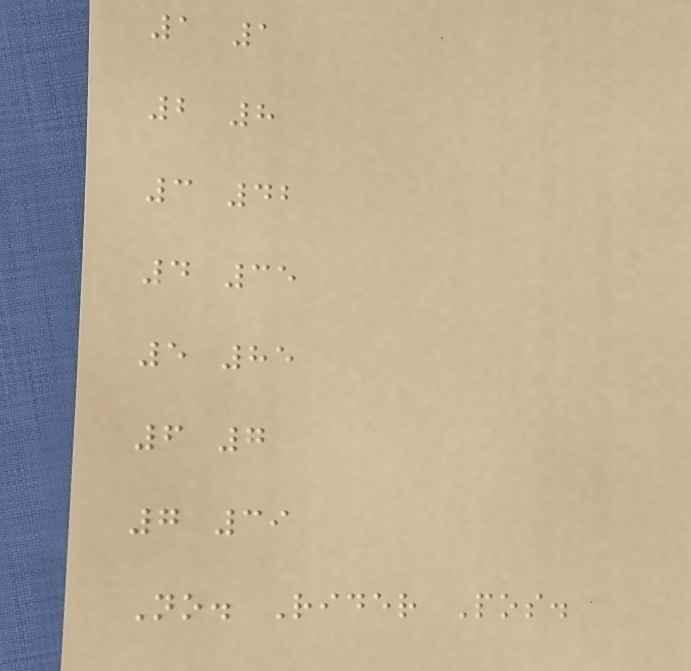1 1
2 8
3 42
4 35
5 85
6 7
7 39
No. Rider Pos.
